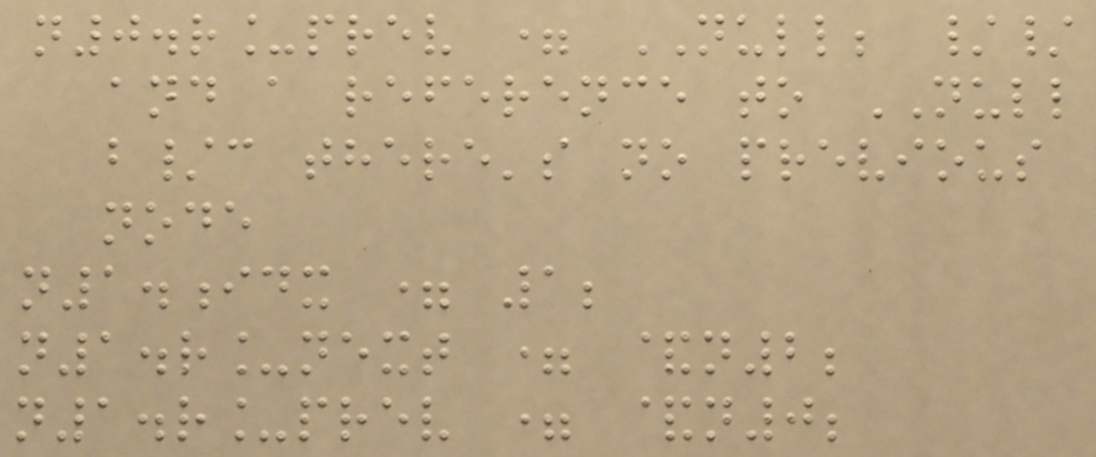n0.r_prev = NULL; //
and a reference to NULL
b/c there's no previous
node
n1.idx = 1;
n1.r_next = &n2;
n1.r_prev = &n0;
